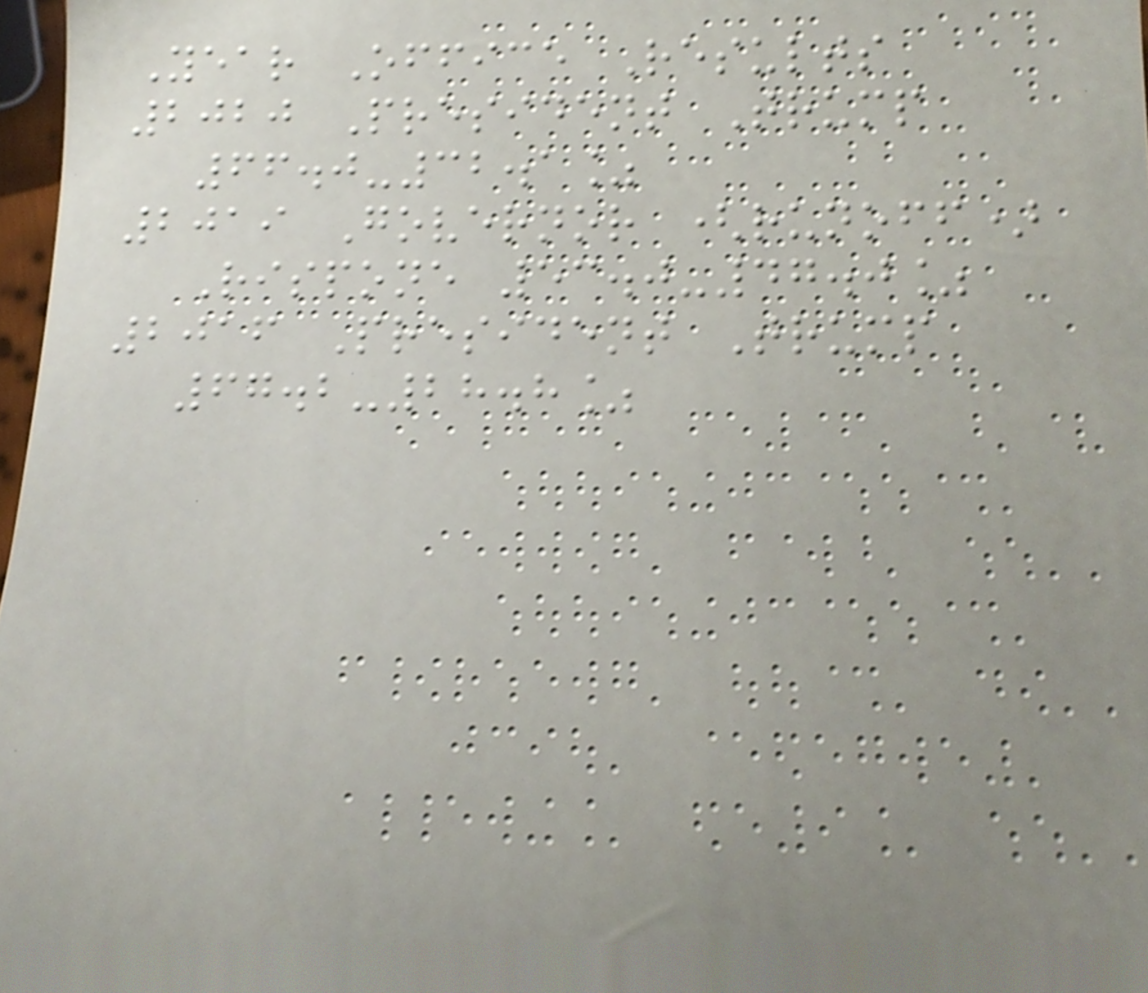Year Office Results
2020 President Trump
66.0-32.1%
2019 Governor (runoff)
Rispone 53.0-47.0%
2016 President Trump
67.2-28.8%
